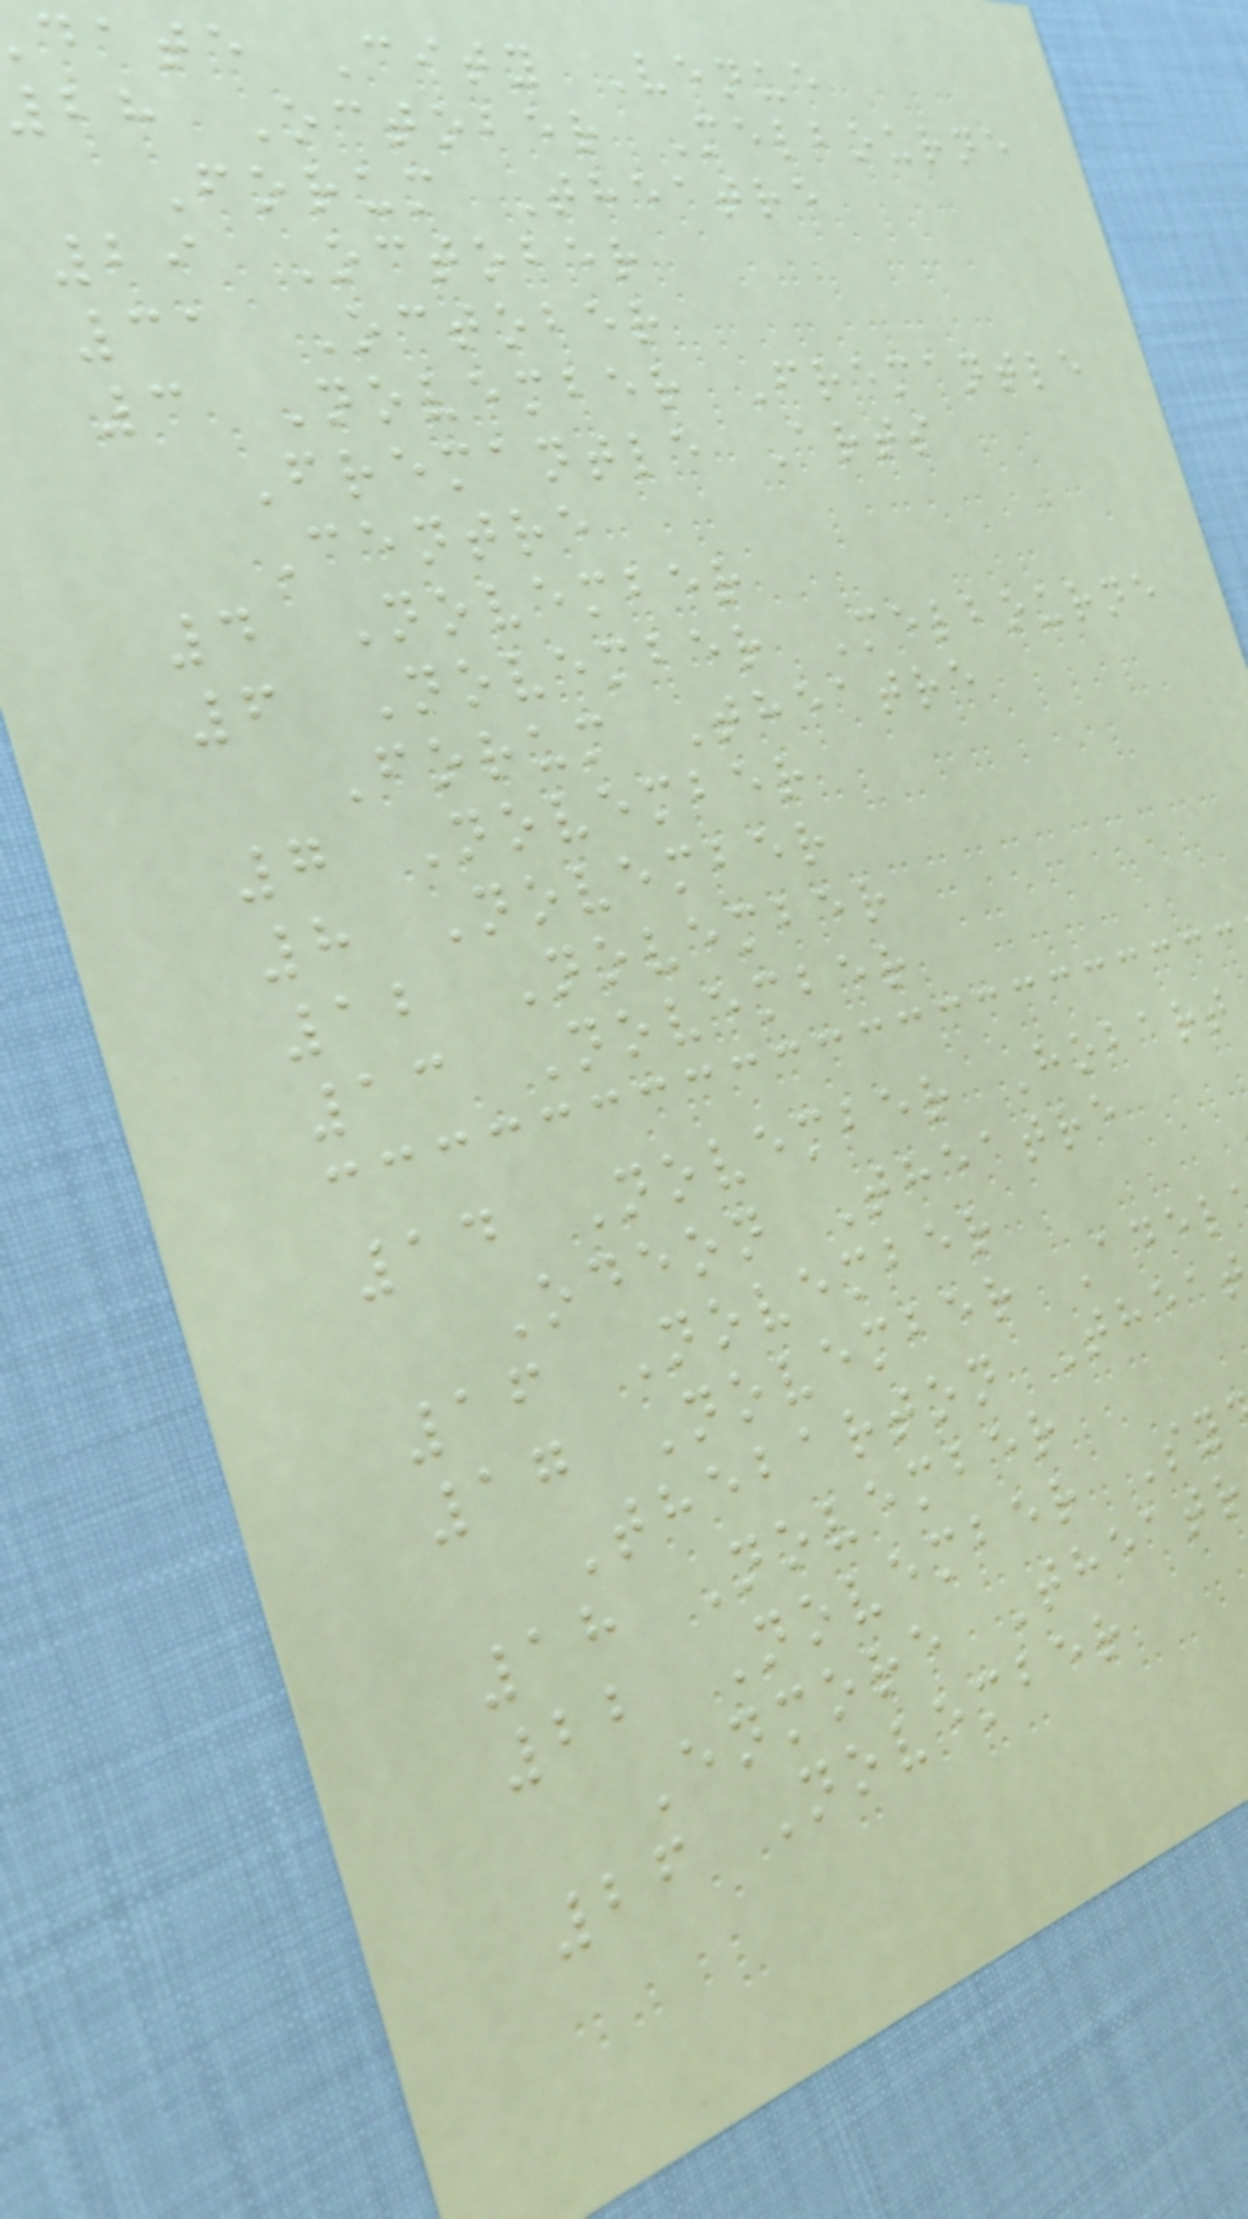date City Venue
bh October Melbourne
Forum Theatre
29 October
31 October
3 November Fremantle
Fremantle Arts
Centre
4 November
6 November Melbourne
Forum Theatre
7 November
8 November
12 November
13 November
14 November Hobart
Odeon Theatre
16 November
17 November Adel
Thebarton Theat
18 November
22 November Sy
Enmore Theatr
26 November
